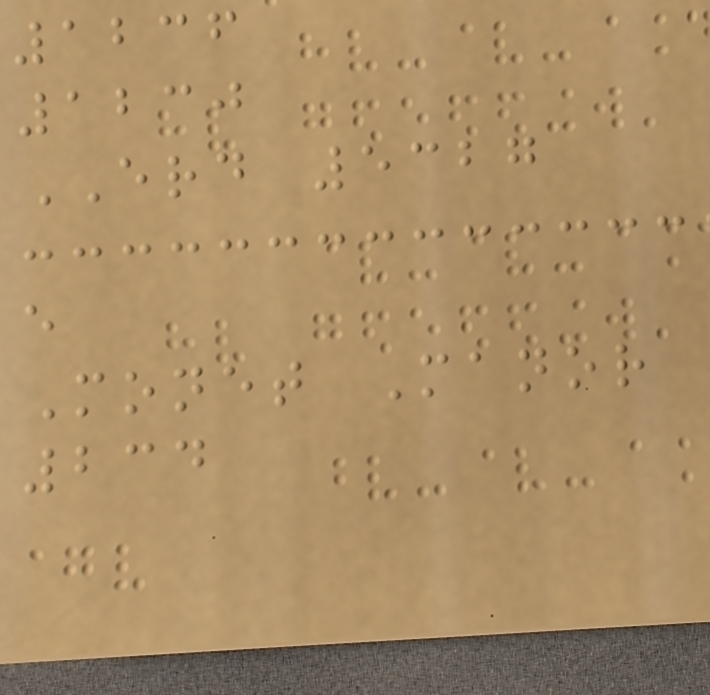1236
1230
ERD 5327
e
Monet Manor
234
